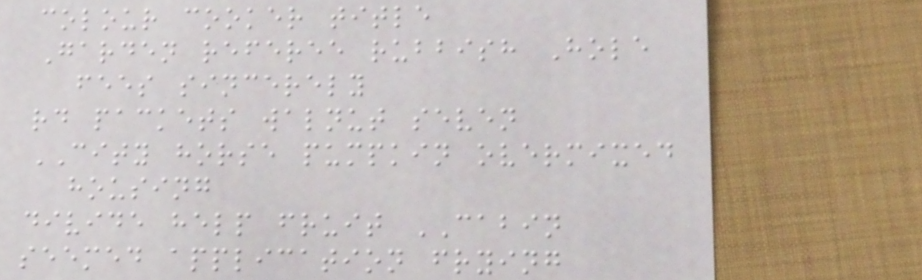colour cooker title
Garden referee rubbish Hole
fees sincerely
rd packets walnut seven
CITY horse pumpkin overmixed
housing
divide help fruit CABIN
seemed application frying
